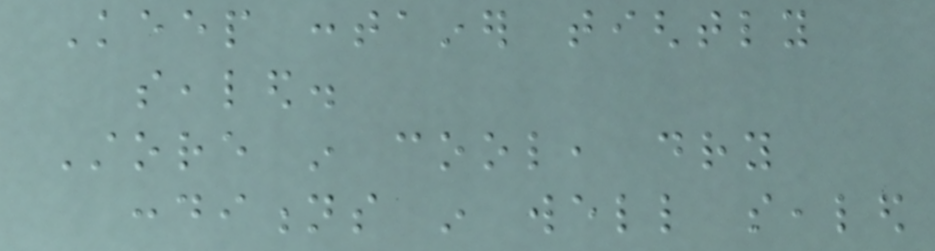Keep container tightly
sealed.
Store in cool, dry
conditions in well sealed
